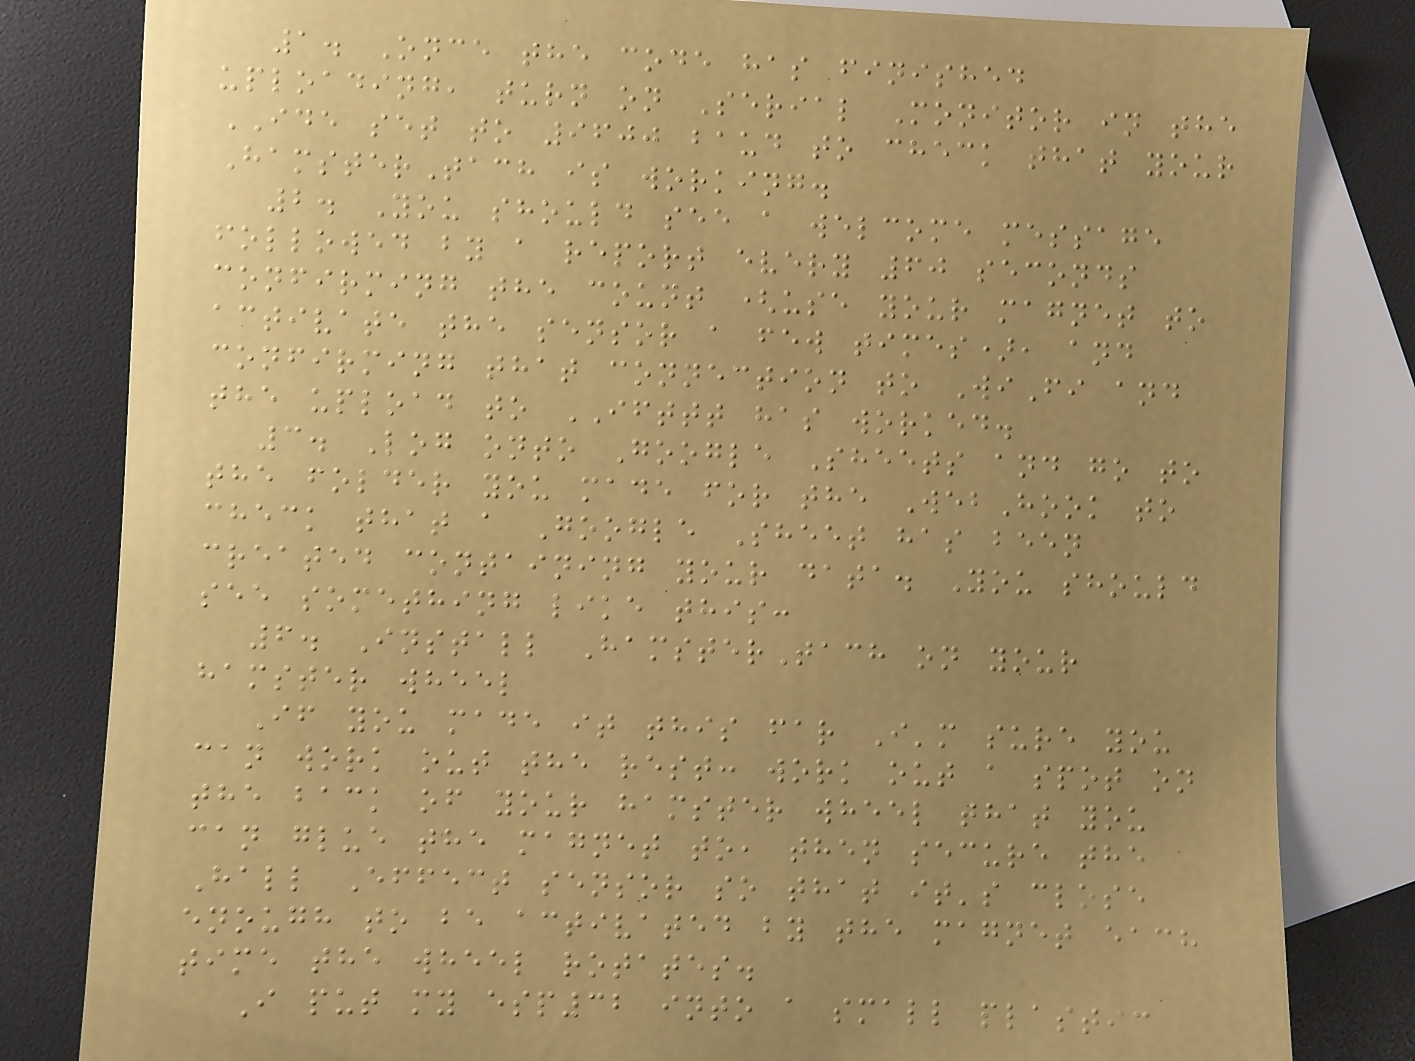1. Once the code has finished
uploading, turn on Serial Monitor in the
IDE set to 9600 baud to check that your
HamsterTach is working.
2. You should see a welcome message
followed by a report every 60 seconds
confirming the count (use your magnet to
activate the sensor a few times), and
confirming that connection to WiFi and
the upload to IFTTT has worked.
3. Log onto Google Sheets and go to
the folder you made for the WebHook to
check that a Google Sheet has been
created containing your data. You should
see something like this:
6. Install HamsterTach on your
hamster wheel
If you made it this far I'm sure you
can work out the rest: work out a spot on
the back of your hamster wheel that you
can glue the magnet to, then secure the
Hall Effect sensor so that it's close
enough to be activated by the magnet each
time the wheel rotates.
I put my esp32 into a small plastic
